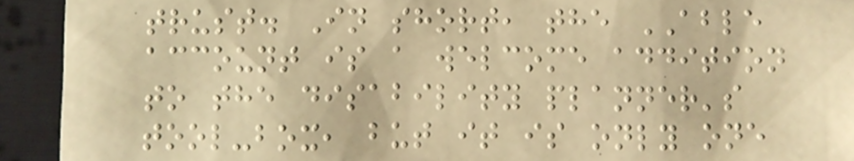trust. In short, the ABLE
account is a welcome addition
to the disability planner's
tool-box, but it is only one
